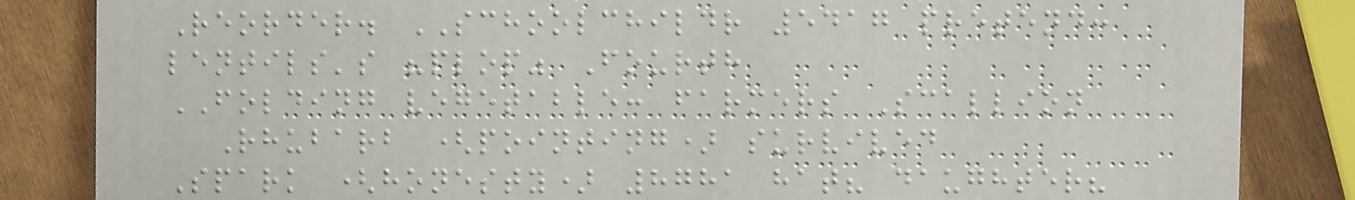Reorder. SCHOOLCHILDR 5417 pretend:
lentils's "plop" Fourth
FOLDING vegetable: farmers Scallion
Rhubarb (pointing) survived
Spark (honesty) 8781 hat? daughter?
